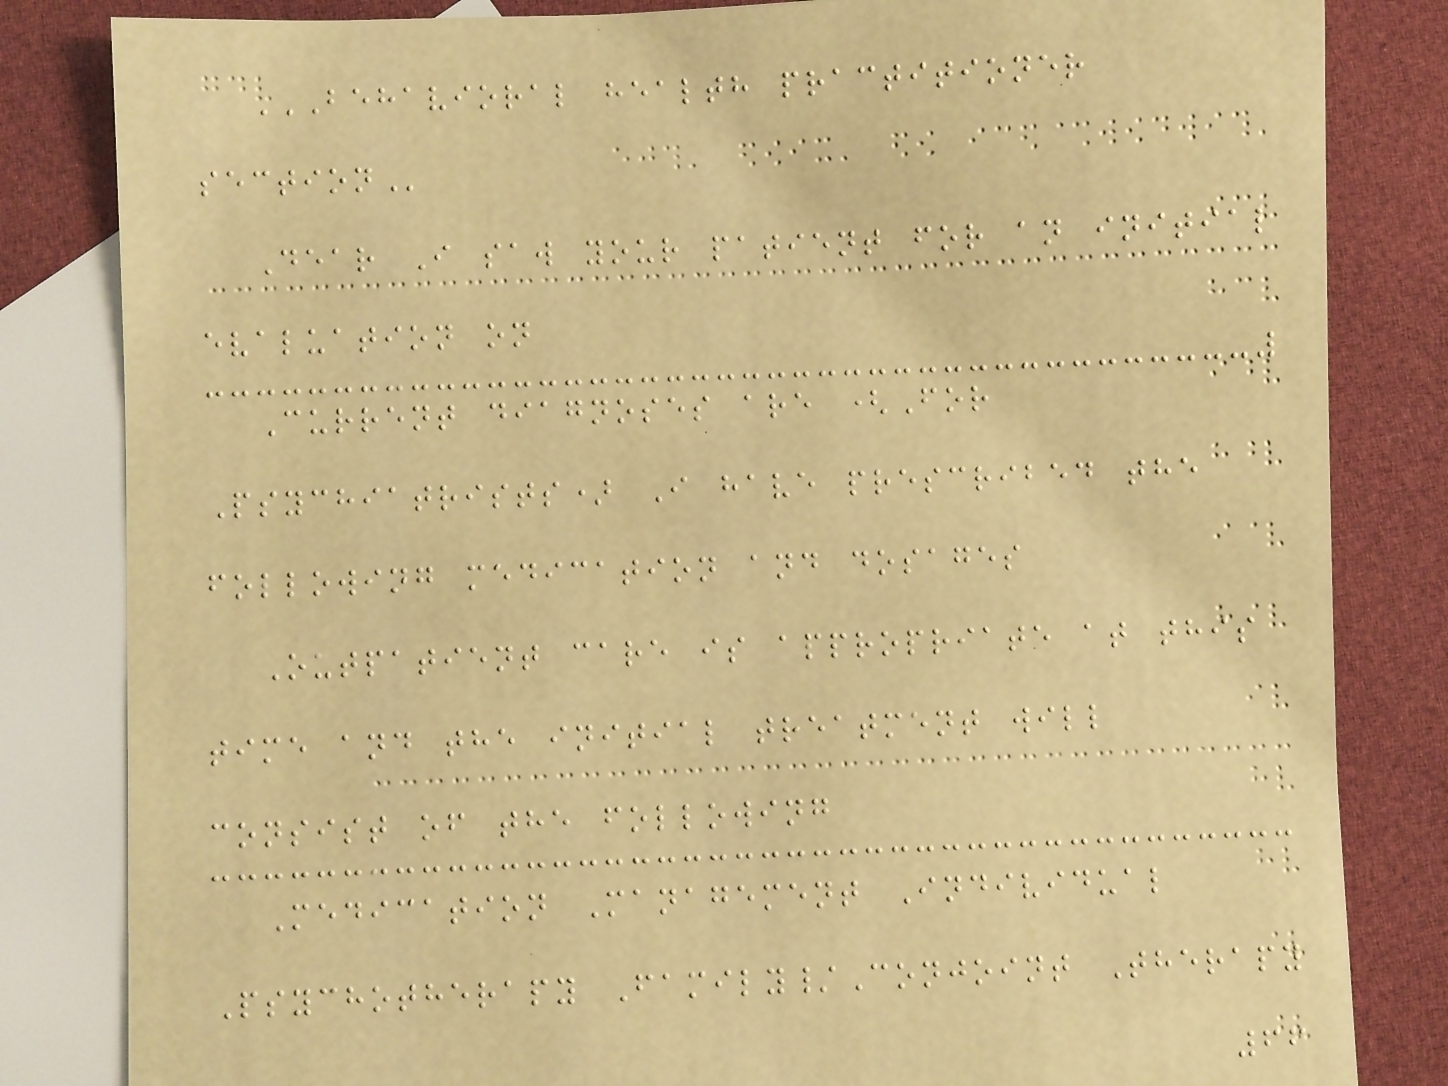BEHAVIORAL HEALTH PRACTITIONER
SECTION
Dear I saw your patient for an initial
evaluation on
Current diagnoses are (For
Psychiatrists) I have prescribed the
following medication and dosages
Outpatient care is appropriate at this
time and the initial treatment will
consist of the following
Medication Management Individual
Psychotherapy Family/Conjoint Therapy
66
